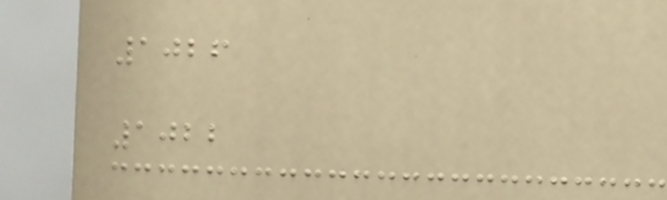1026
1022
